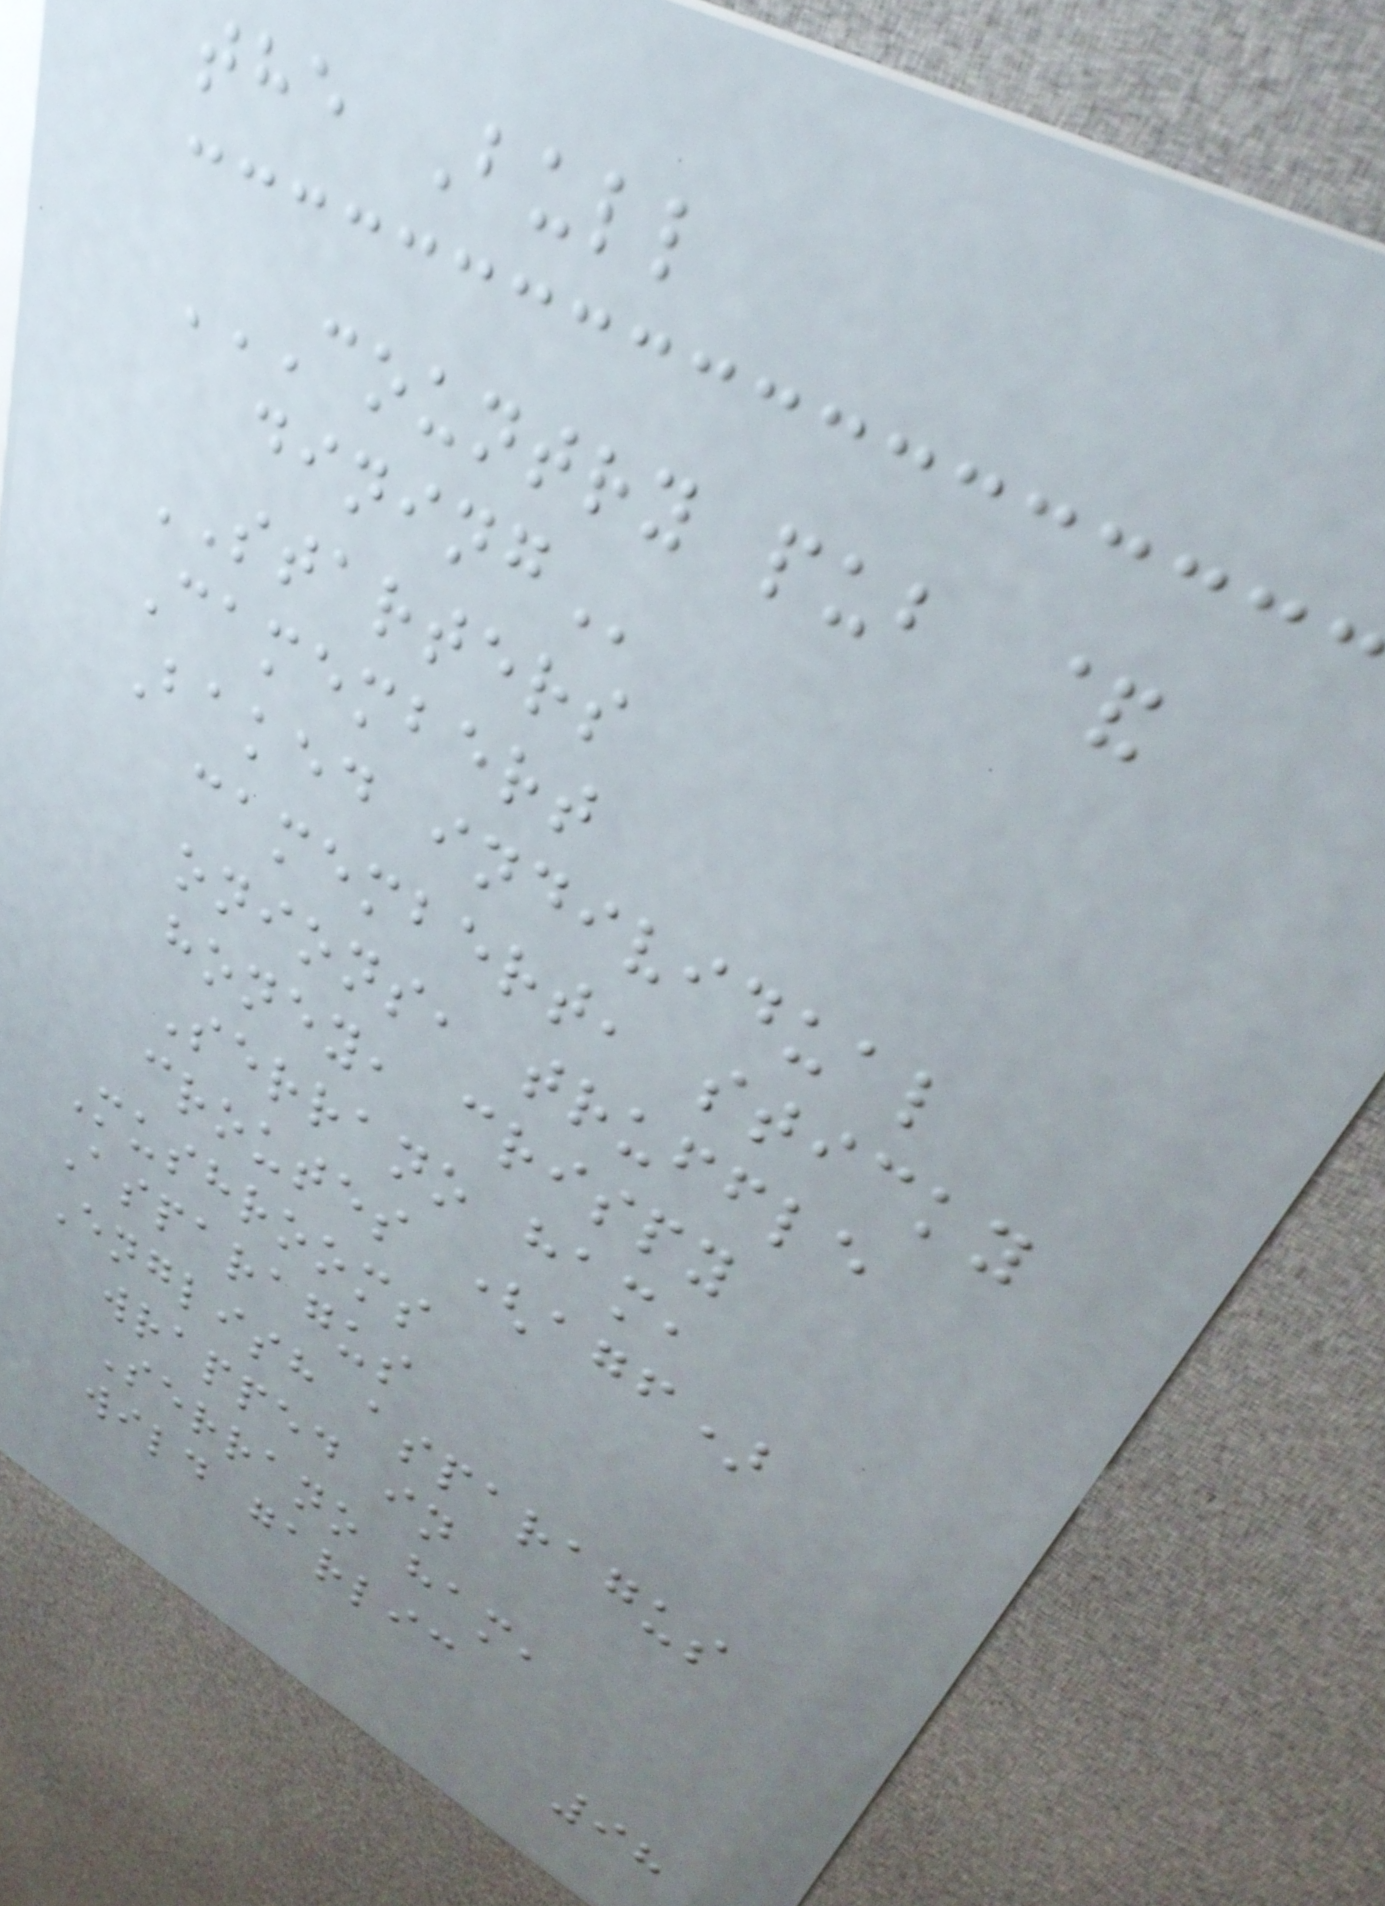the Bull
COUNTRY PUB &
DINING
STARTERS
Camembert
Baked individual
camembert, sticky
onions, truffle
honey, crispy
Serrano ham,
croutes (agf)
Mushrooms
Asparagus
English asparagus
wrapped in
Serrano ham,
wild garlic
98
